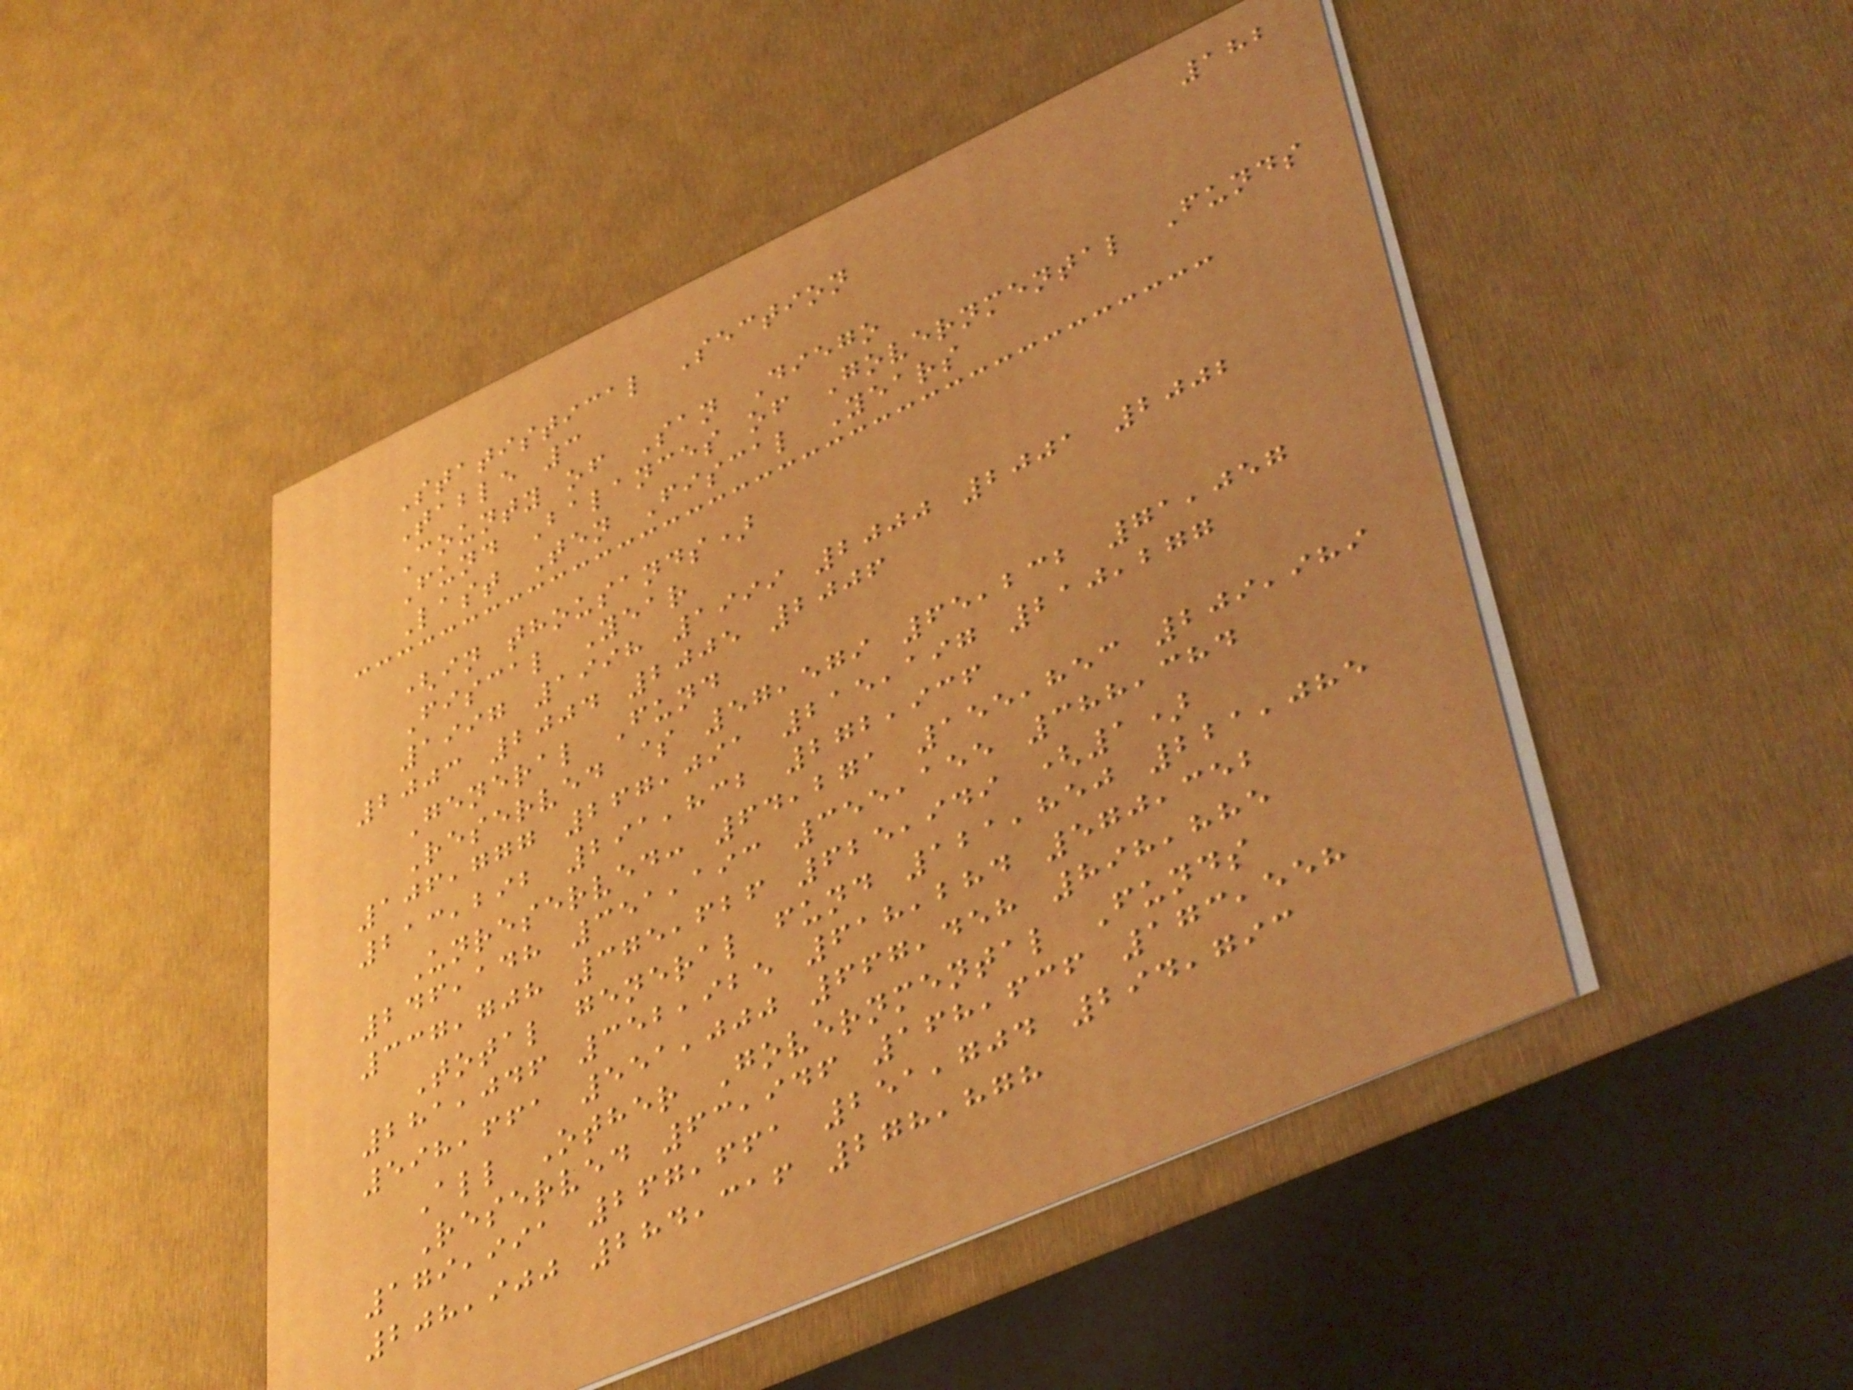182
Statistical Section
Table 3
County of San Diego
Fund Balances of Governmental Funds
Last Ten Fiscal Years
(in thousands)
Fiscal Year
1997 1998 1999 2000 2001 2002
2003 2004 2005 2006
General Fund
Reserved $ 57,579 65,232 71,057
106,777 267,091 215,197 210,277
213,292 291,832 272,936
Unreserved: 64,271 155,853 209,989
246,148 351,193 355,155 388,384
337,708 375,626 625,949 (1)
Total general fund 121,850 221,085
281,046 352,925 618,284 570,352
598,661 551,000 667,458 898,885
All Other Governmental Funds
Reserved 63,946 168,636 173,558
179,991 267,661 251,704 294,793
208,900 284,316 278,878
